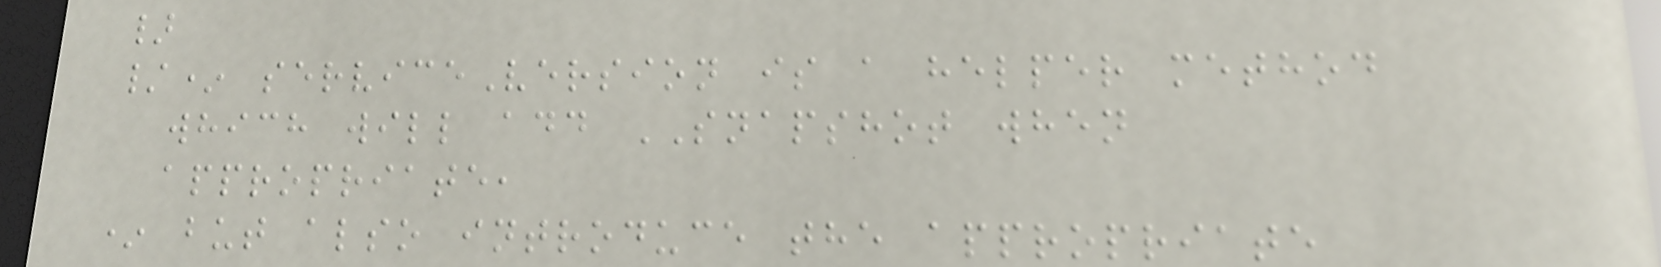}
/* serviceVersion is a helper method
which will add SNAPSHOT when
appropriate,
* but also introduce the appropriate
